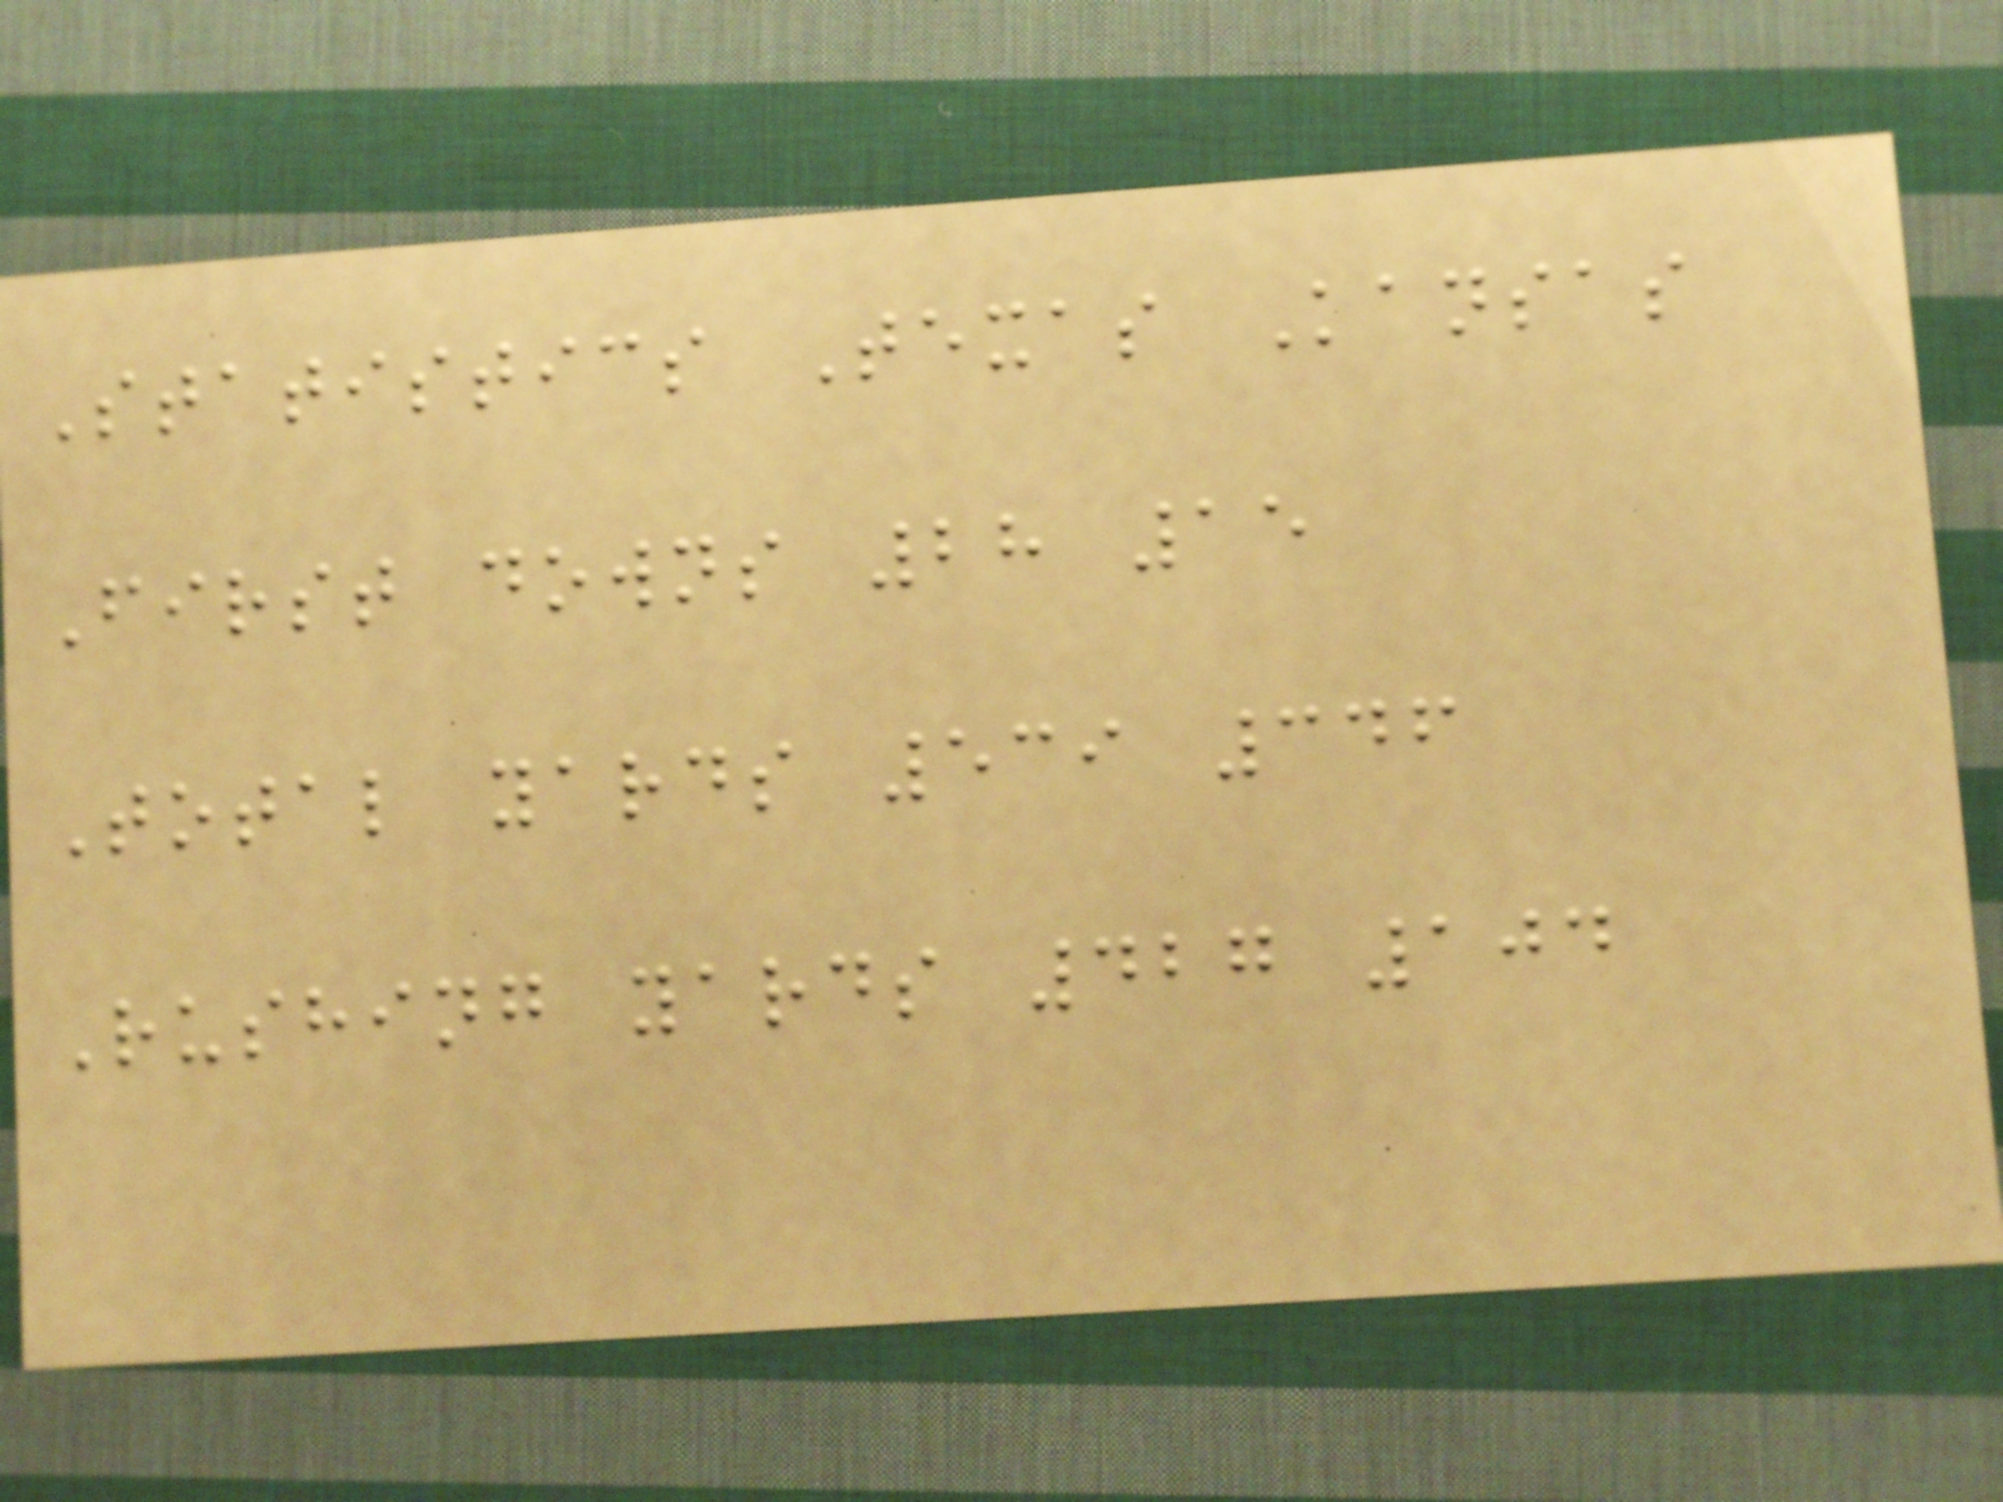Statistics Texas Kansas
First downs 28 15
Total yards 539 346
Rushing yards 427 104
